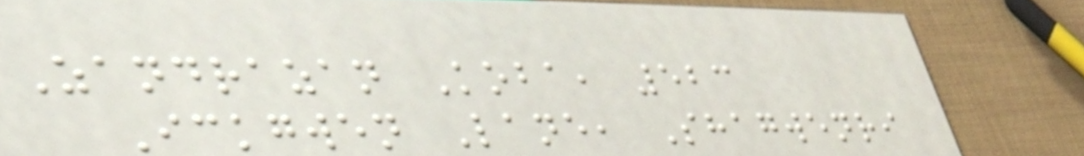Zandrazan Koba, 523
Ickgwen Lane, Shagwenri
